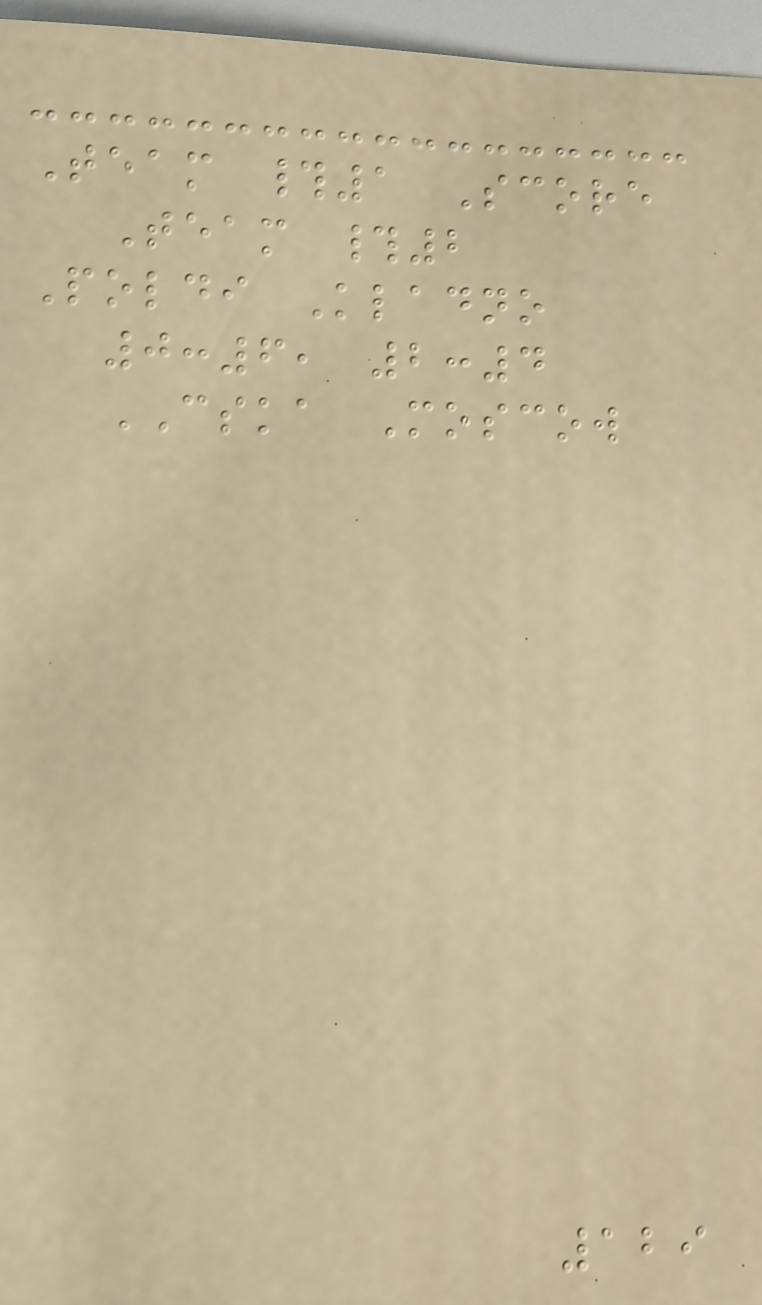Team #1 Score
Team #2
Poldi Kladno
0:6, 2:4
CSKA Moscow
129
